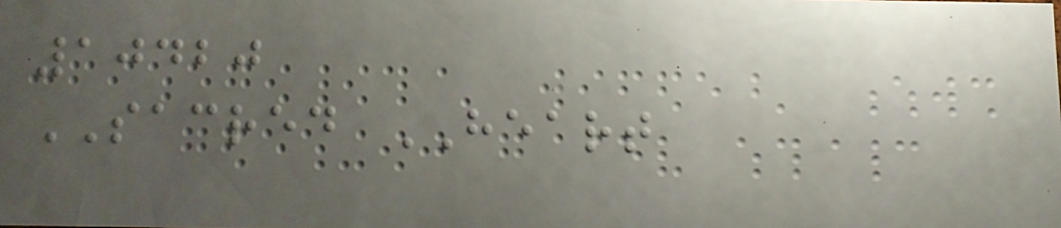10420
SACRED HEART
